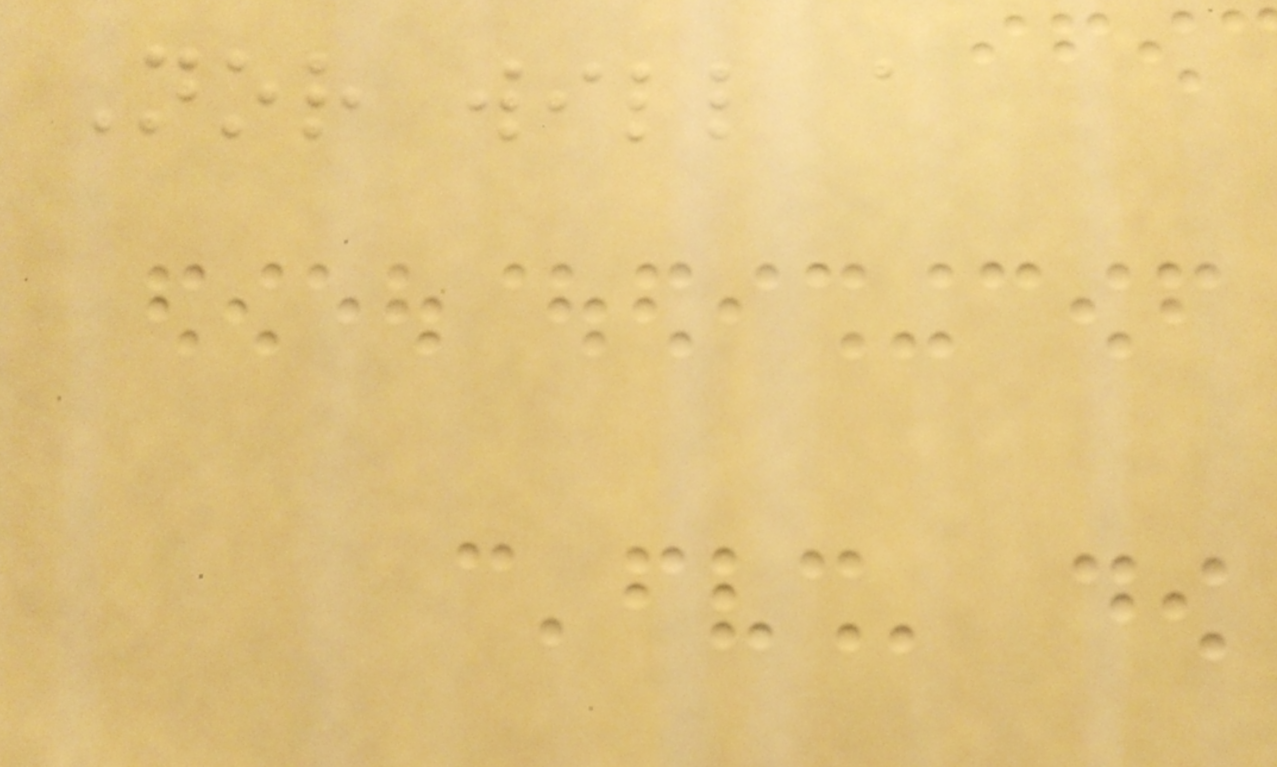Nor will a
